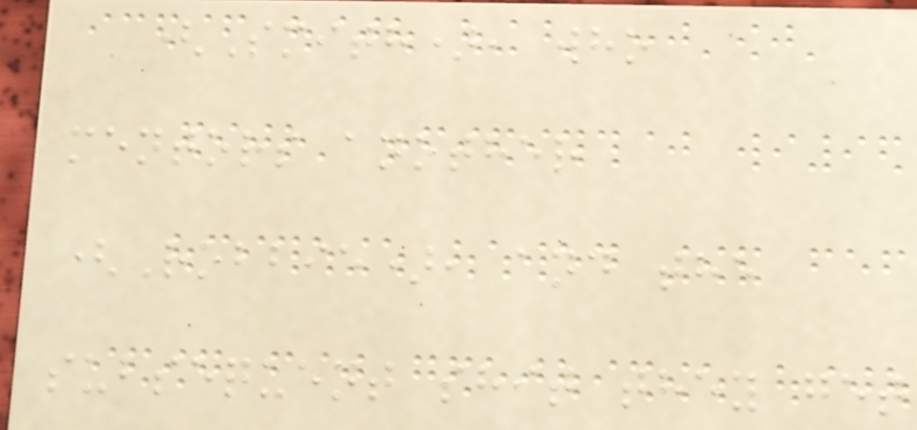(Smith), who
mentors another
(Robbie), and the
subsequent shit they get
